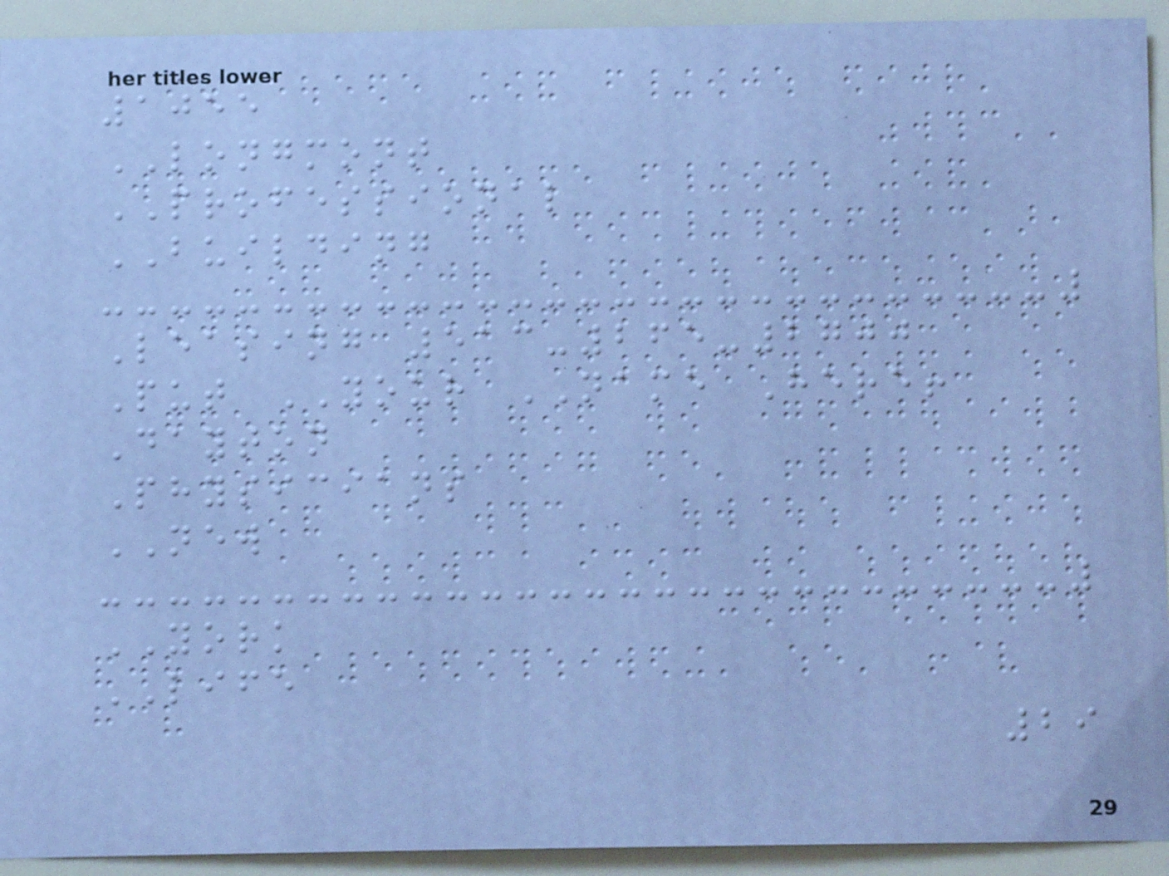1055
LONGMONT
PROFESSIONAL
BUILDING
Leasing 513-265-2700
Put YOUR NAME Here!
Dayton
Physicians
NEW
YORK
LIFE
29
